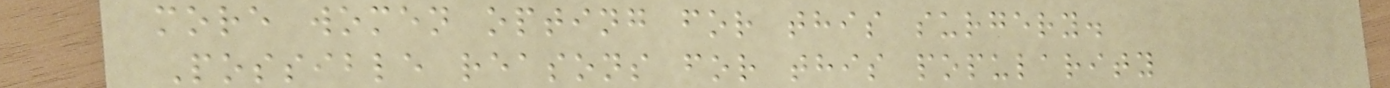more women opting for this surgery.
Possible reasons for this popularity
